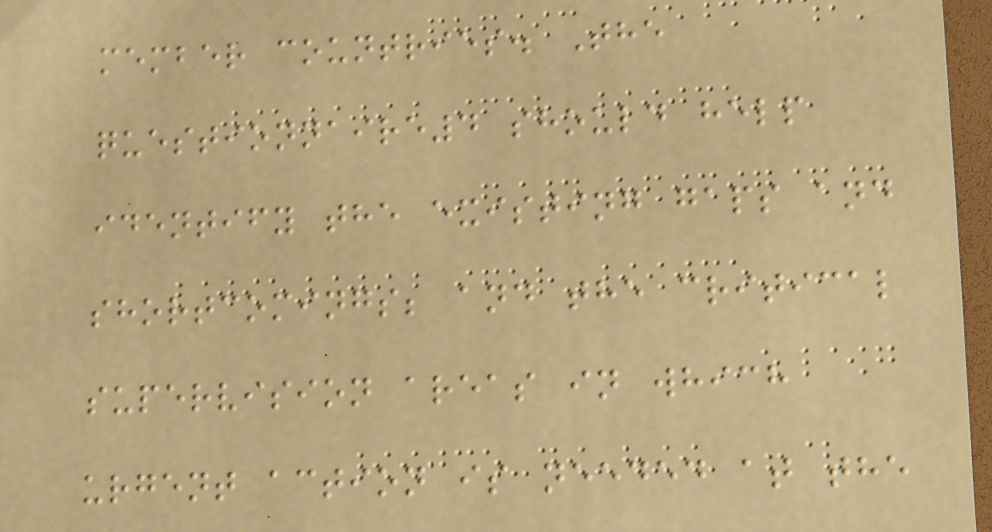member countries. The
questionnaire4 should help
identify the existing gaps and
shortcomings; and the critical
supervision areas in which
urgent action is needed at the
